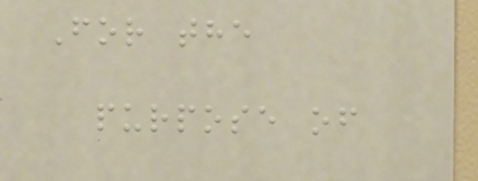For the
purpose of
